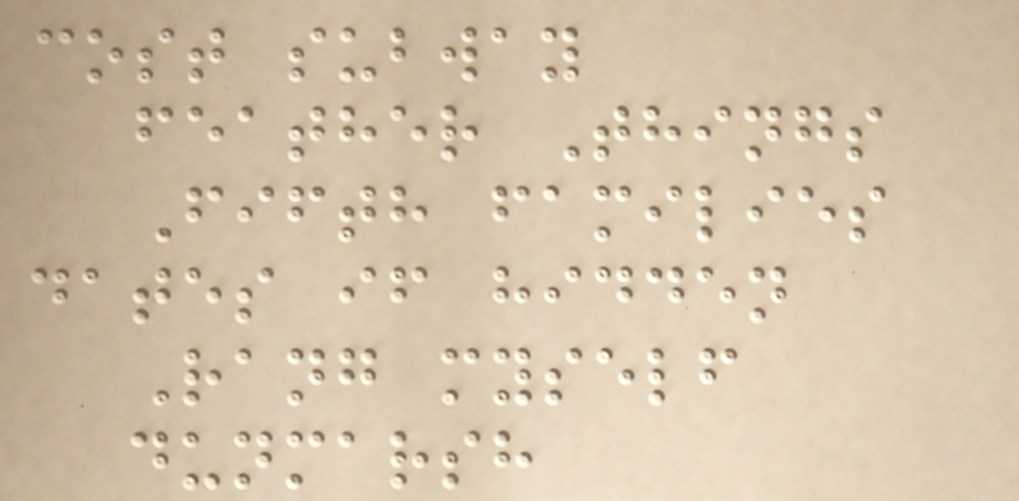cost subway
feather Things
Fifth families
dates if hidden
Rang myself
dunmarsh
